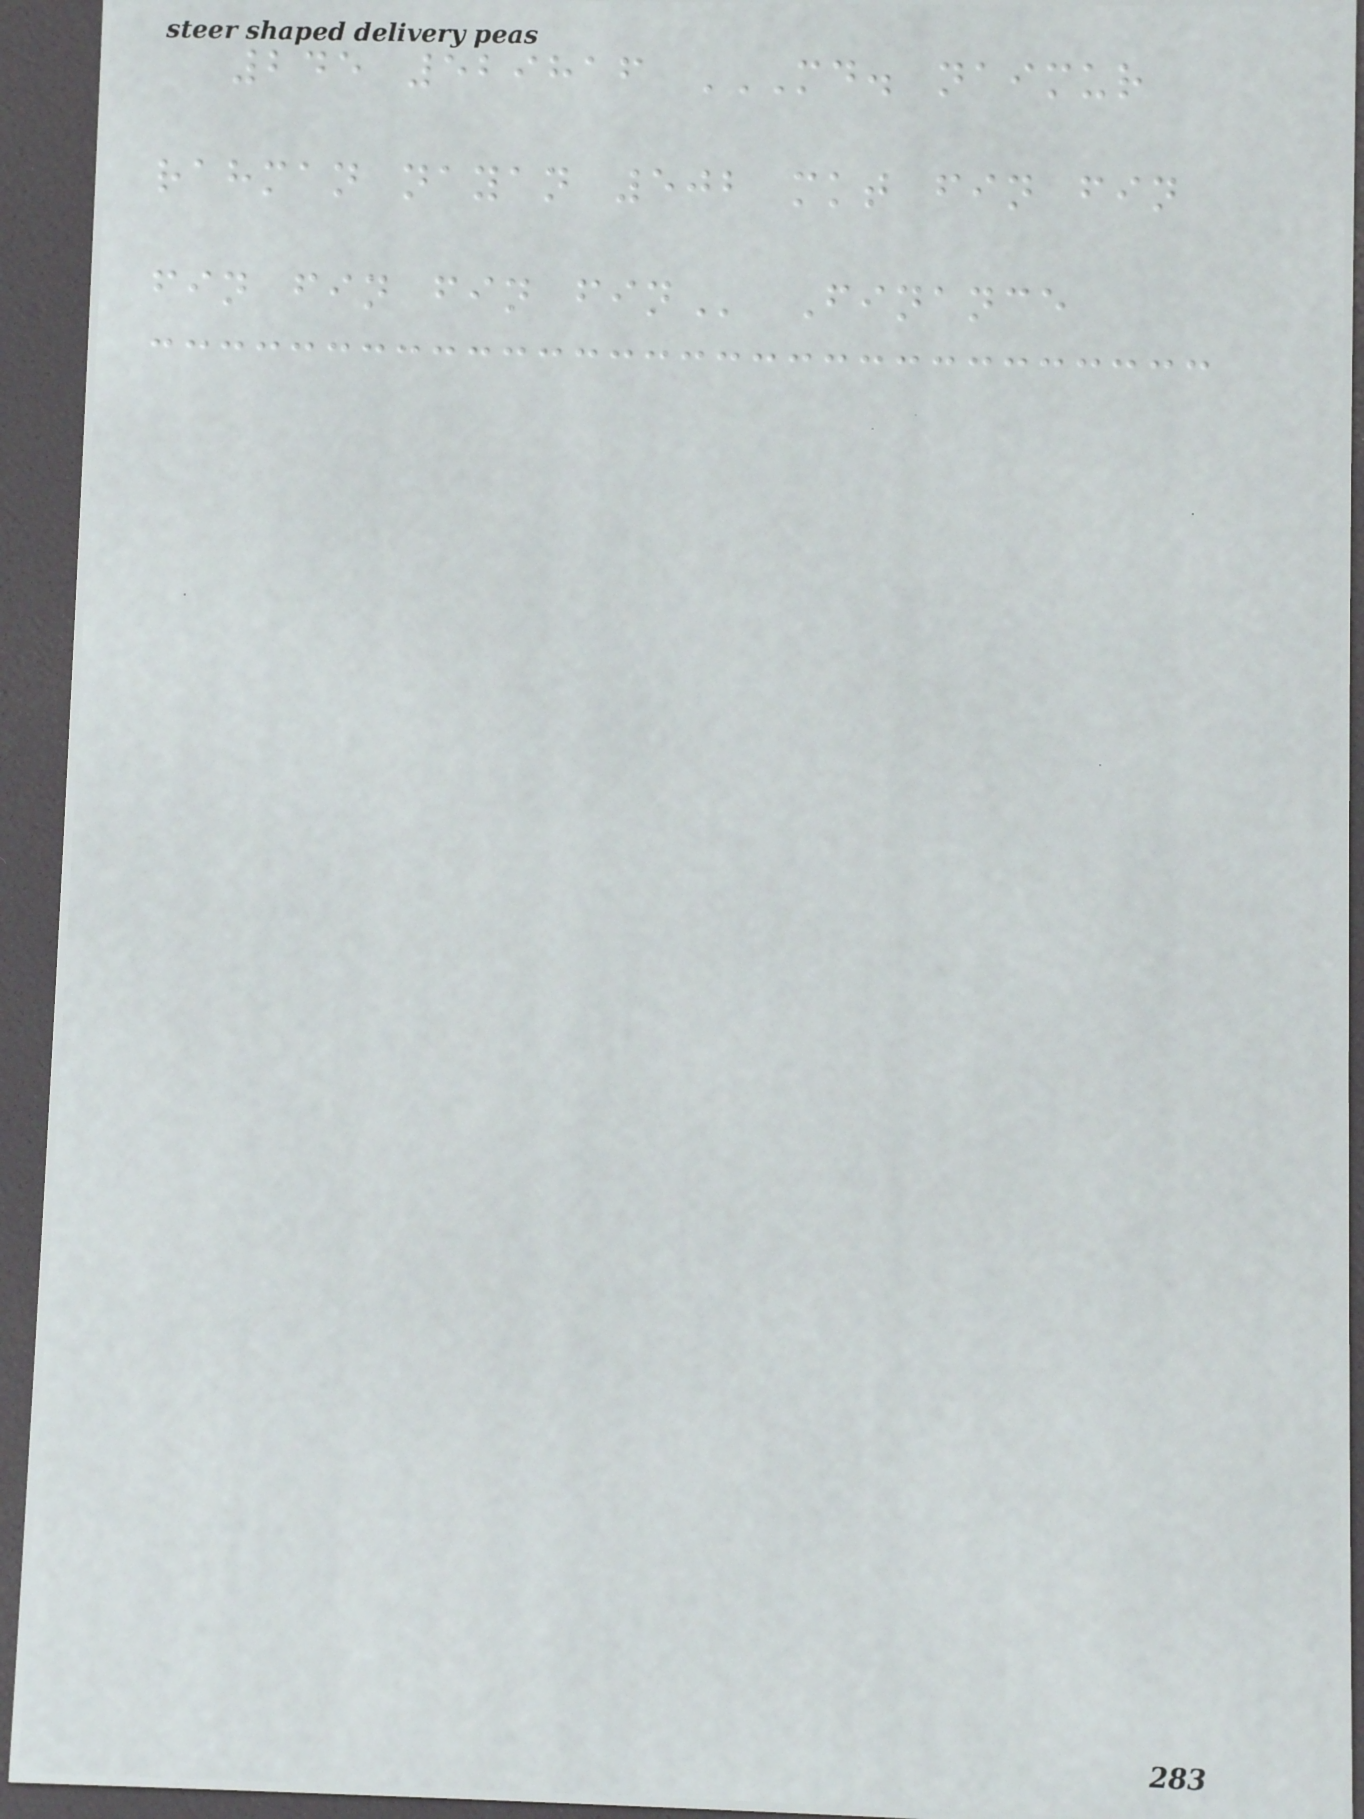245 529816 MD. NAIMUR
RAHMAN NAYAN 502 MKT FIN FIN
FIN FIN FIN FIN Finance
